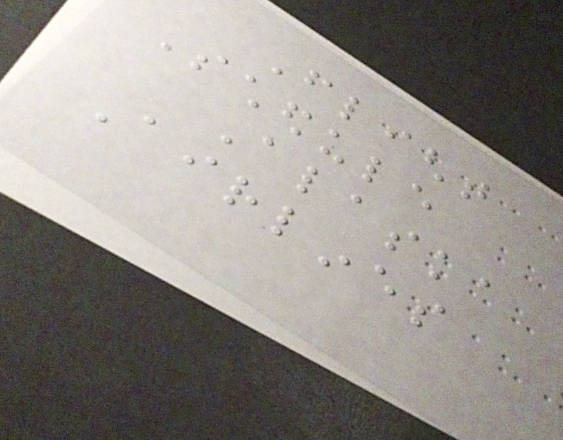Flight
Schedule
Alaska
Airlines
